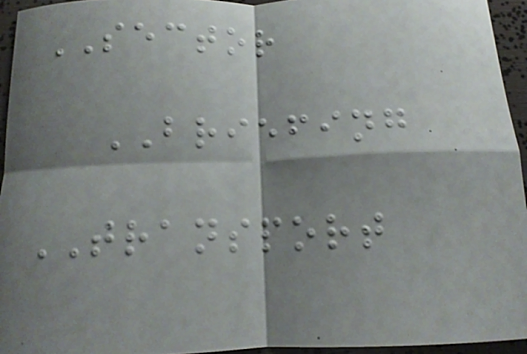SECTOR
BRIEFING
TRANSPORT
